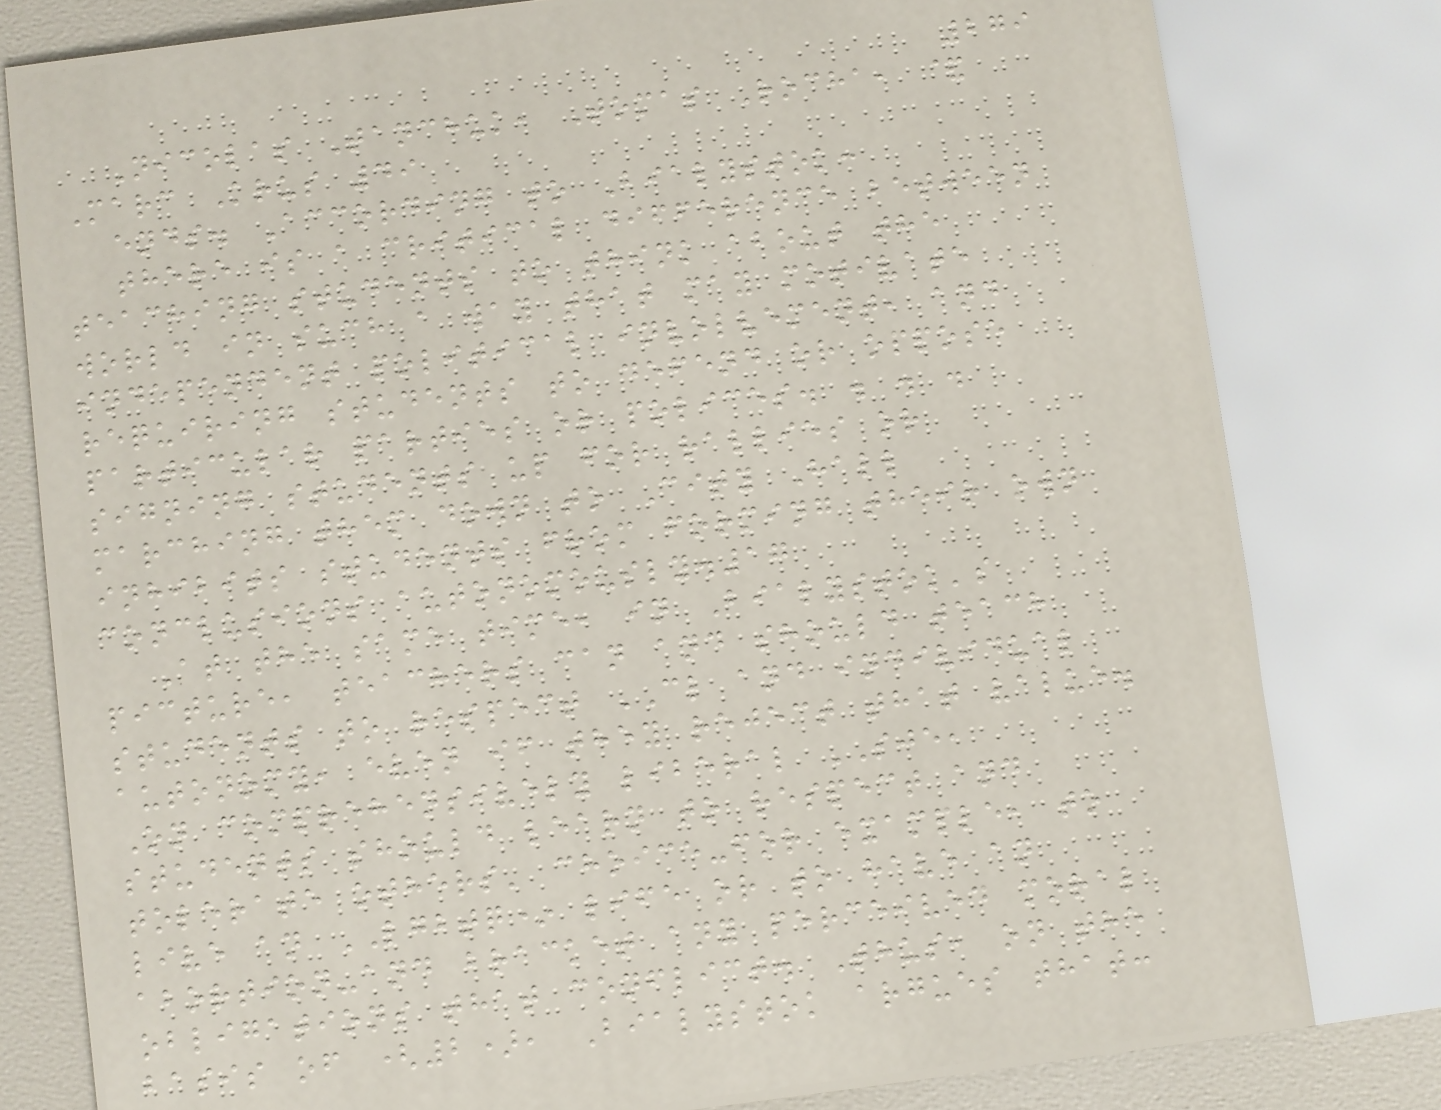279
Nicolas Tanchuk, Tomas Rocha, &
Marc Krus 49
ends. According to Bialystok:
there is a critical difference between
teaching students to think about the
world in such a way that may motivate
independent political involvement, and
requiring students to defend or oppose
particular parties or polices. . . .
signing students up for rallies or
marching them down to City Hall
inhibits students from forming their own
conclusions autonomously.17
At the same time, in Bialystok's
picture, teachers can and should teach
students to respect CL and individual
autonomy, even if they reject that value.
On comprehensively liberal SJE,
students should learn to respect and
tolerate others' choice-for example, to
live an LGBTQ* life or to have an
abortion-and bracket any perceived moral
obligations that conflict. Thus, on the
basis of (2), Bialystok argues that:
